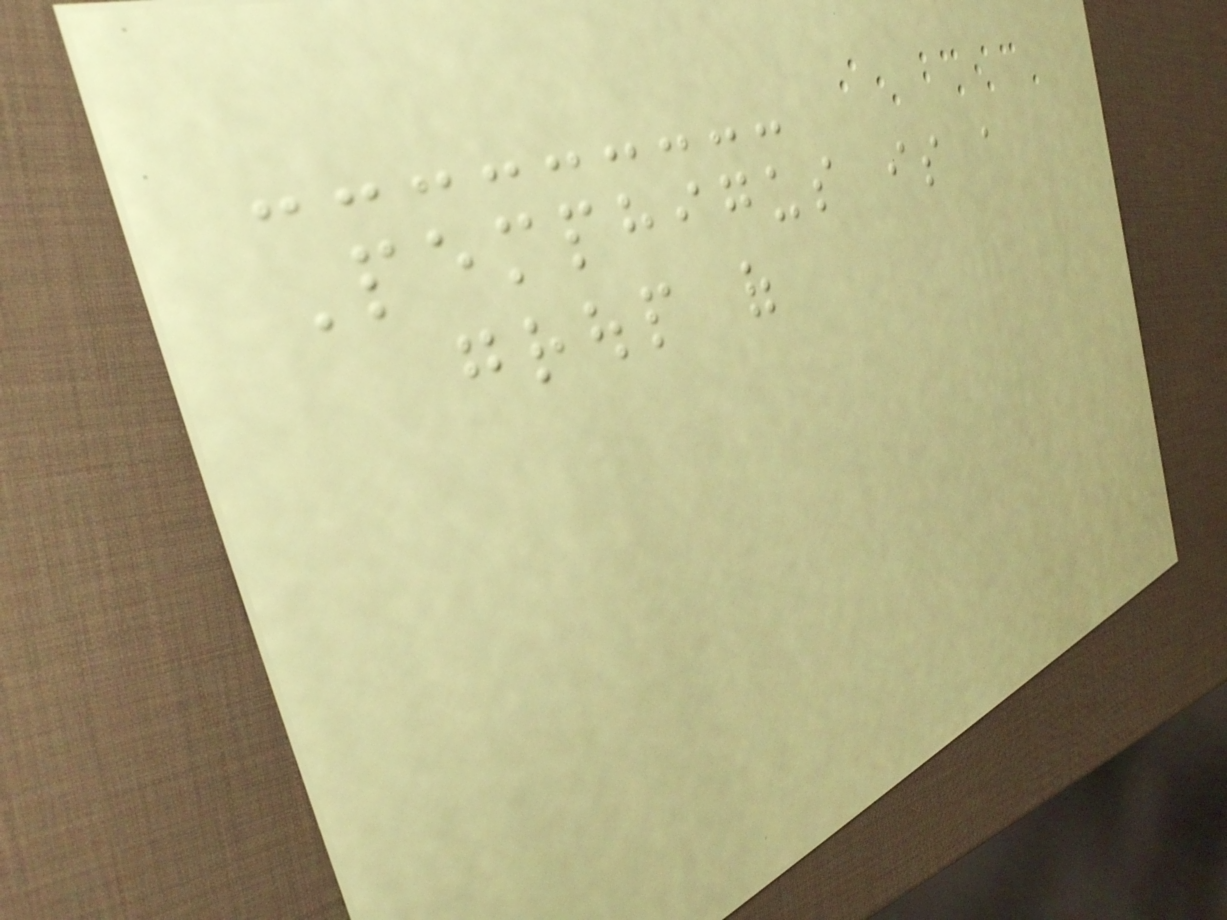Pemphigus is a
group of
